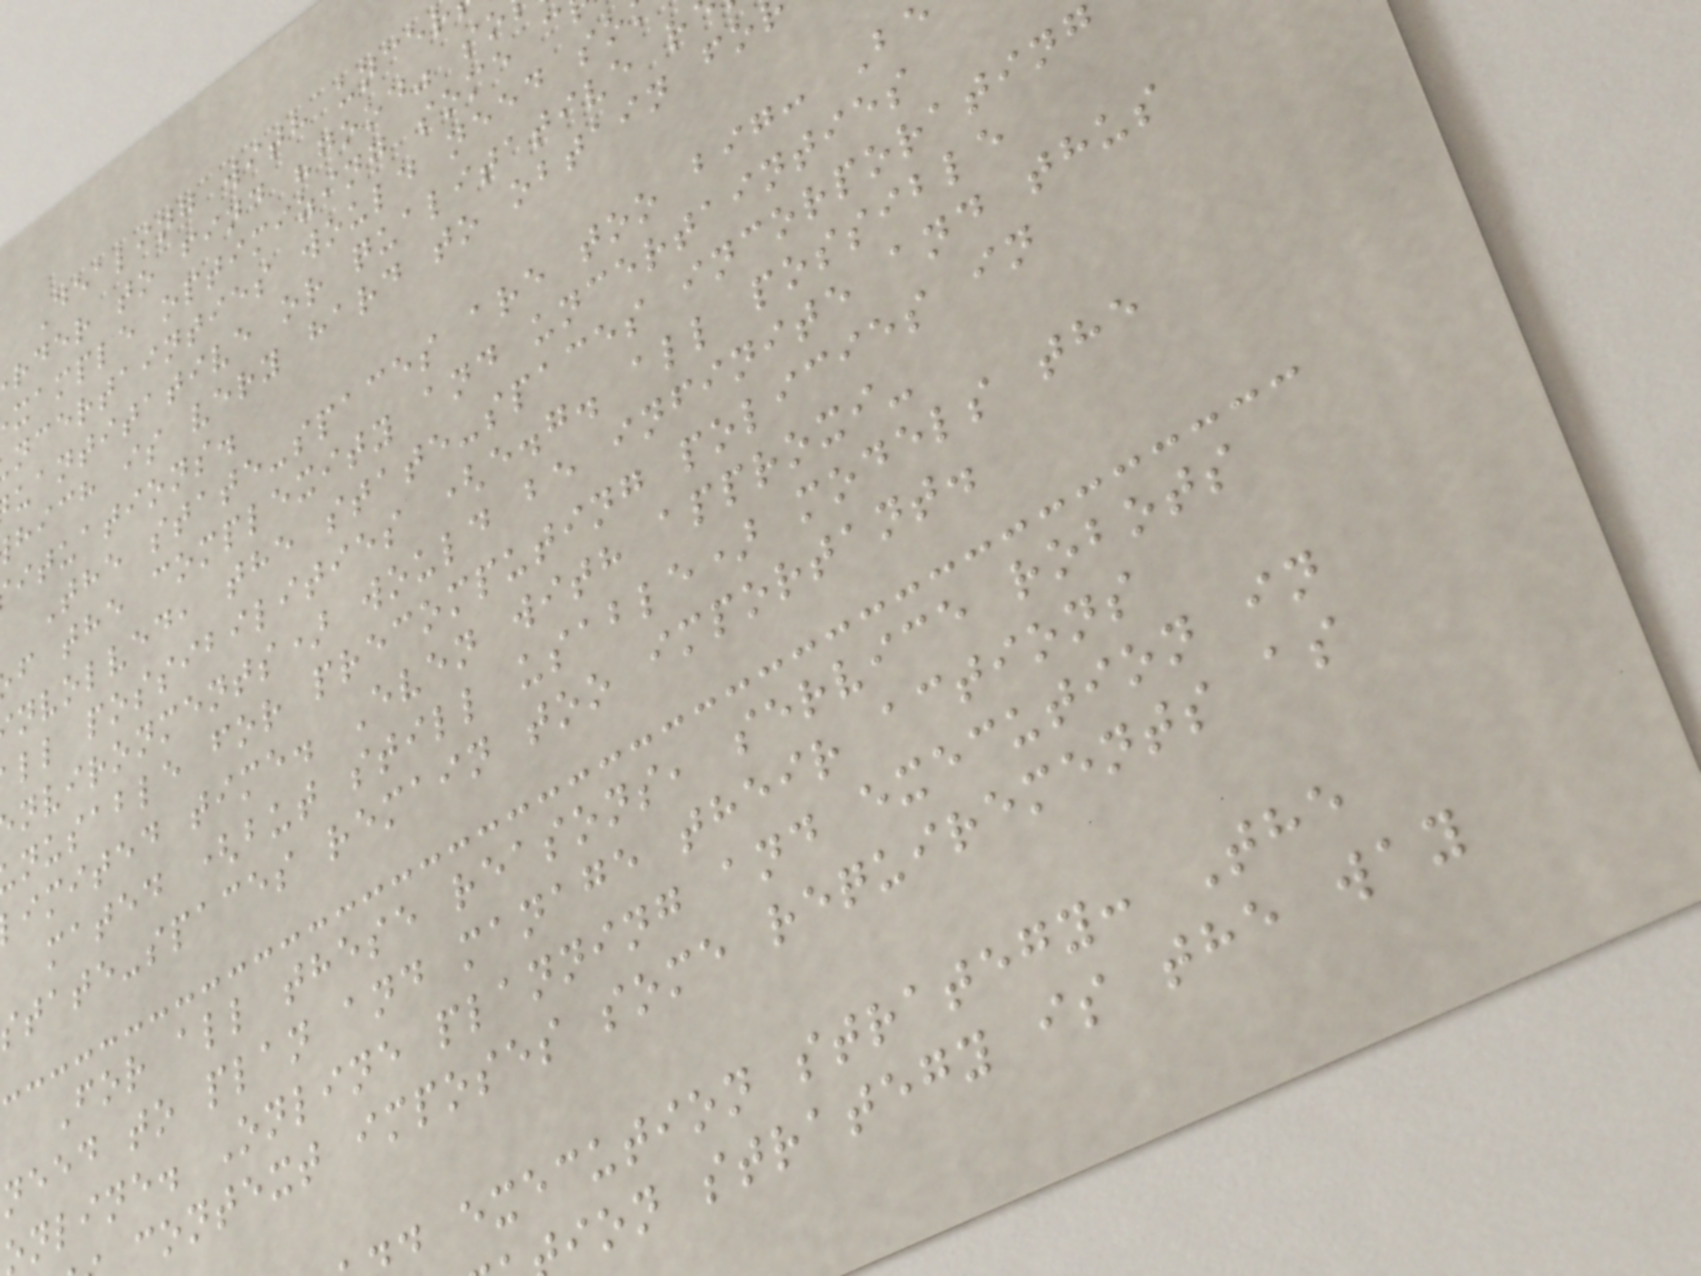Dealing with uncer
rder to find "good" so
xample optimizing some c
ncertainties would need so
uantitative or qualitative r
hich is very hard to obtain fo
ituations.
The state-spaces are too big: B
f the complexity and uncertainties
nvolved, the state-spaces incorporating
ll possibilities (e.g. all possible
nvironments) would be infinite and thus
nusable for precomputing policies in
imited time. Even with approxi-
mated (but still usable) models the
state-spaces remain too important.
For all these reasons, service robots
need to plan and manage their actions
online. Online planning and execution in
context imposes some requirements as
d execution strategy: The
ion strategy is the way
